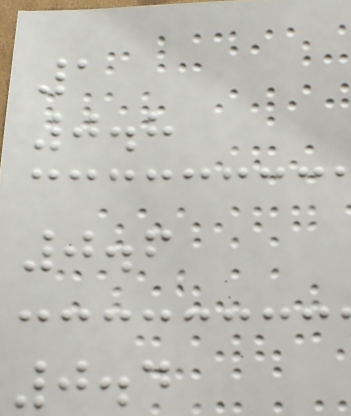1
0.8
0.6
0.4
